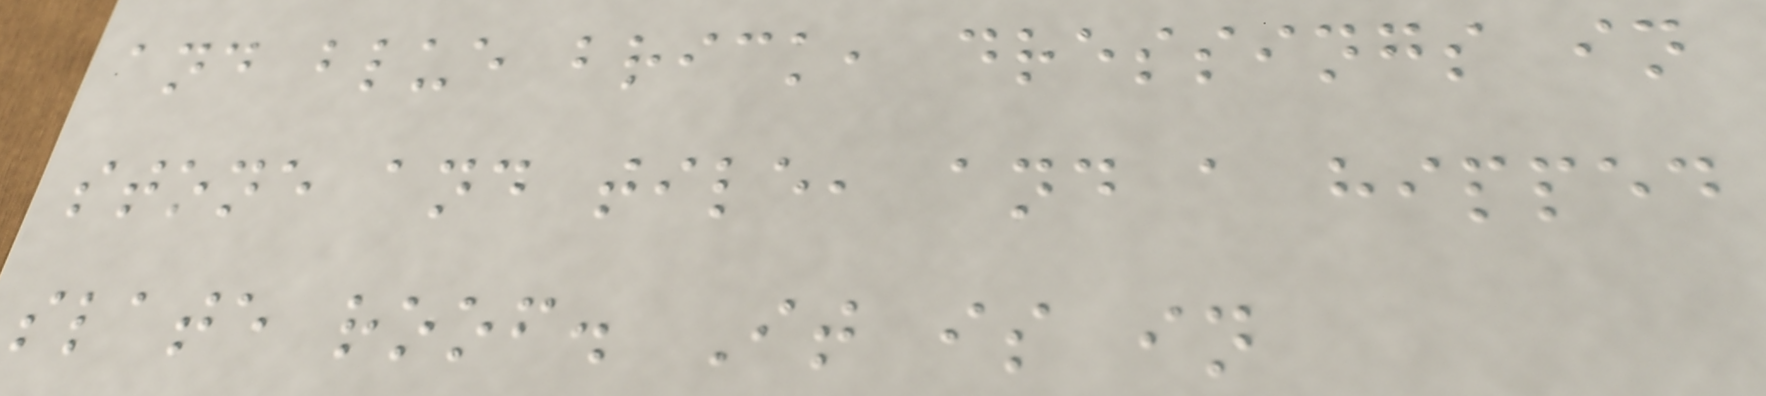and blue brick, dressings in
stone and tile, and a hipped
slate roof. It is in
